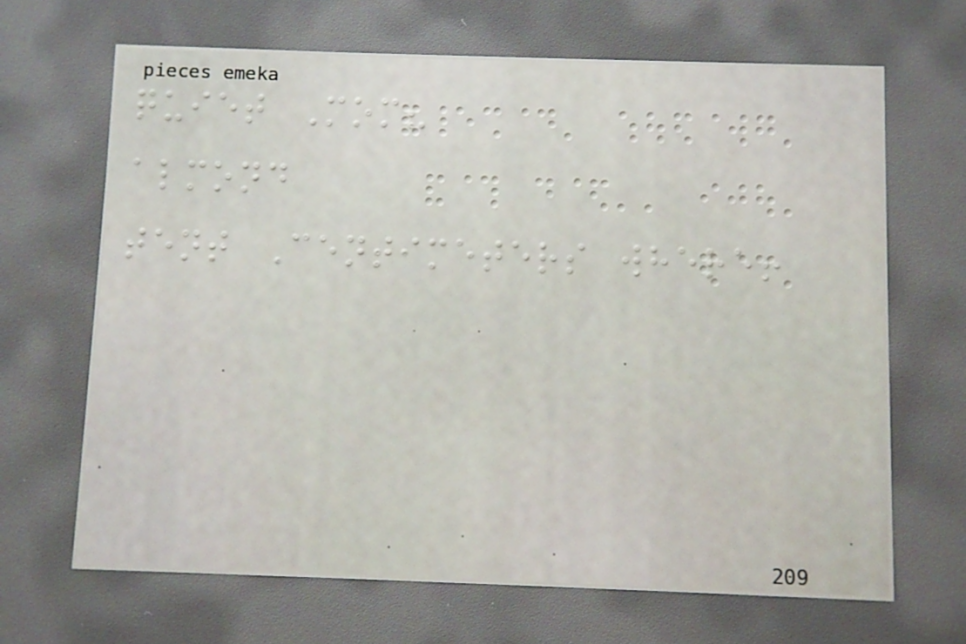quiet Mom?
almond
tent Centimeters where!
